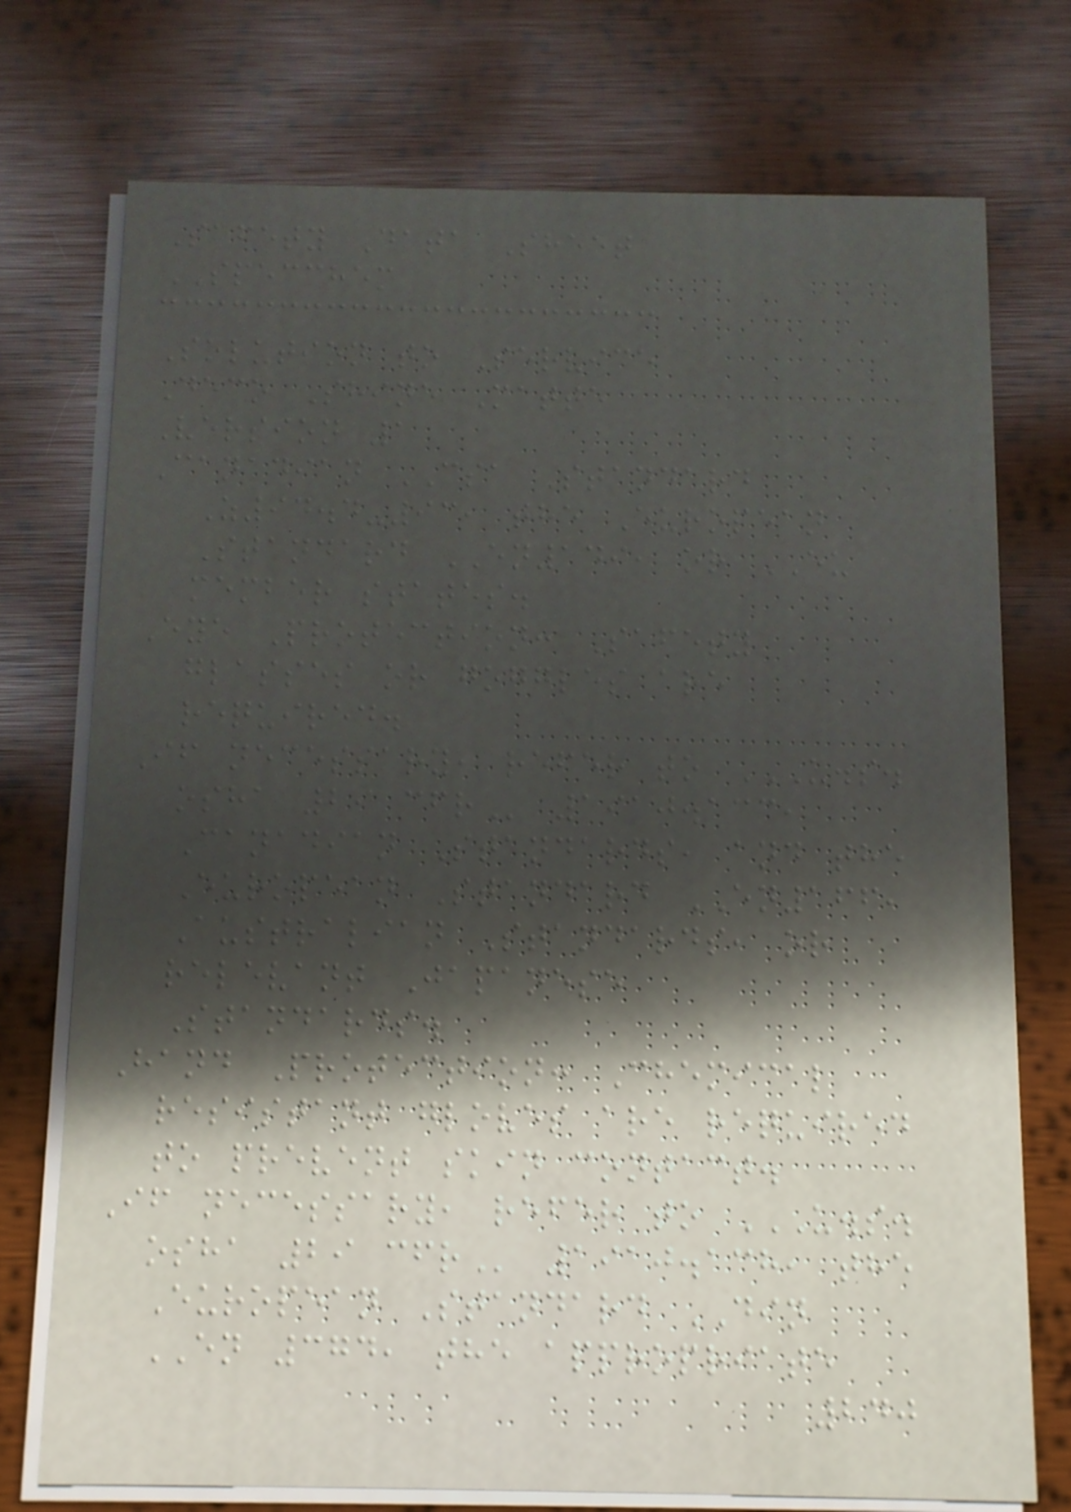Safety Data Sheet
SPECCHEM
Solution to Service
Deco Shine Matte
Version 1
Canadian CSA Standard
Z94.4-93, the European
Standard EN149, or EU
member states.
Eye Protection: Safety
glasses or goggles are
required.
If necessary, refer to U.S.
OSHA 29 CFR 1910.133,
Canadian Standards, and the
European Standard EN166,
Australian Standards, or
relevant Japanese
Standards.
Hand Protection: Chemical
resistant gloves are required
to prevent skin contact.
If necessary, refer to U.S.
OSHA 29 CFR 1910.138, the
European Standard DIN
EN 374, the appropriate
240
